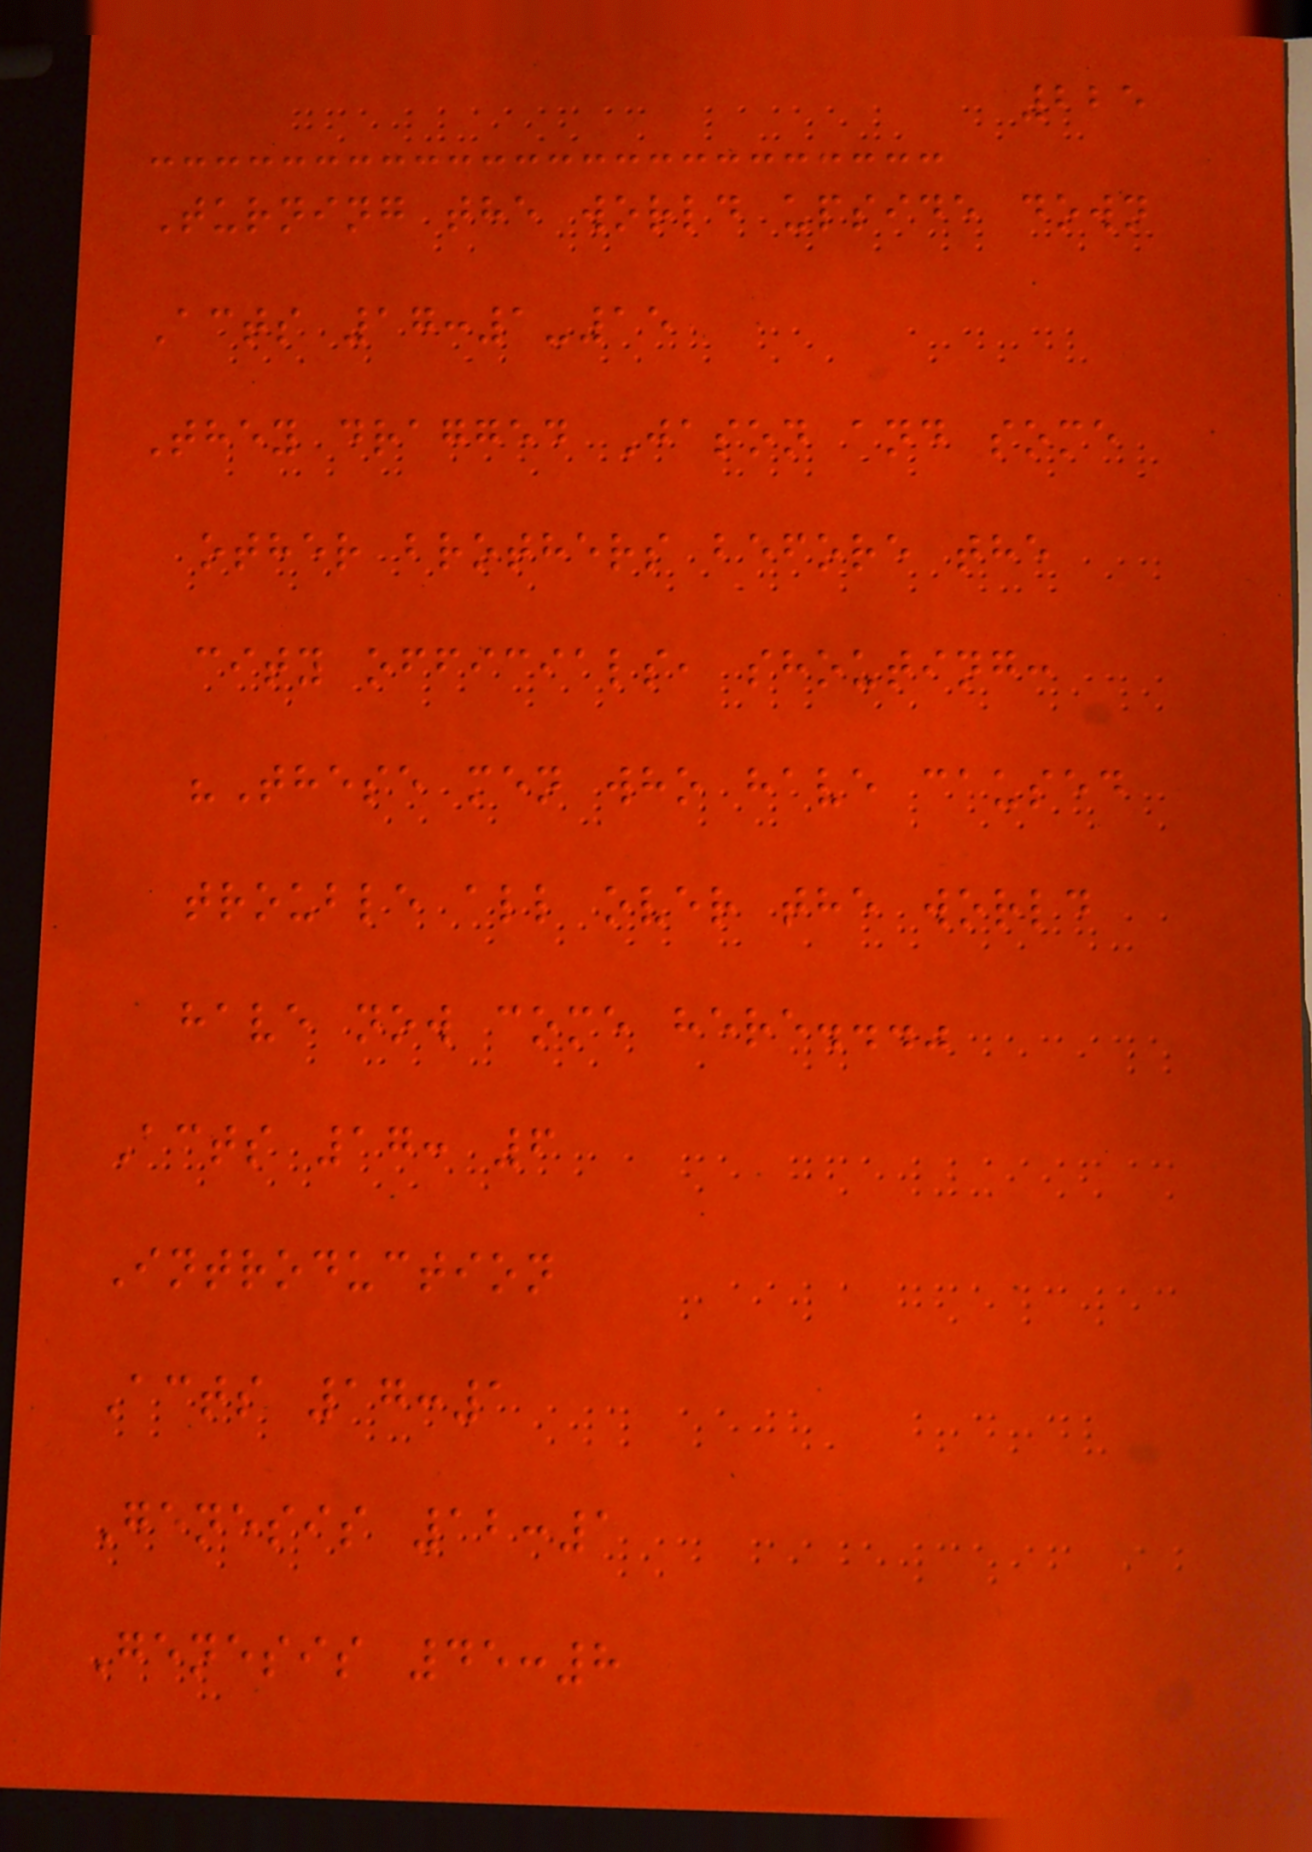225
Turning the world upside down
Acts 17:1-15
They dragged Jason and some
other brothers before the
city officials, shouting:
"These men who have caused
trouble all over the world
have now come here..."
Acts 17: 6
Introduction
Acts 17:1
Genesis 12:1
Genesis 45:8
